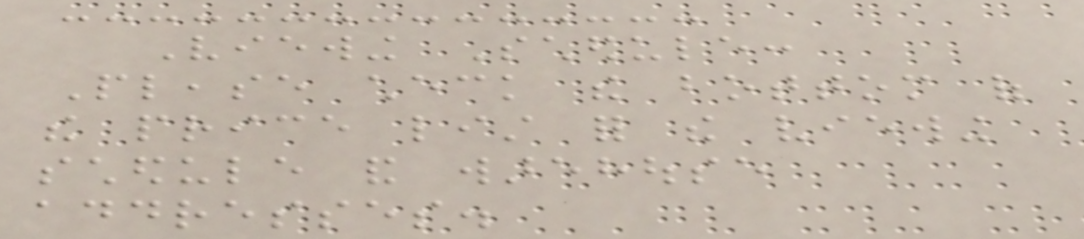Viewing Schedule:
Please check the bottom of
the price list for the viewing
schedule and warehouse
addresses.
